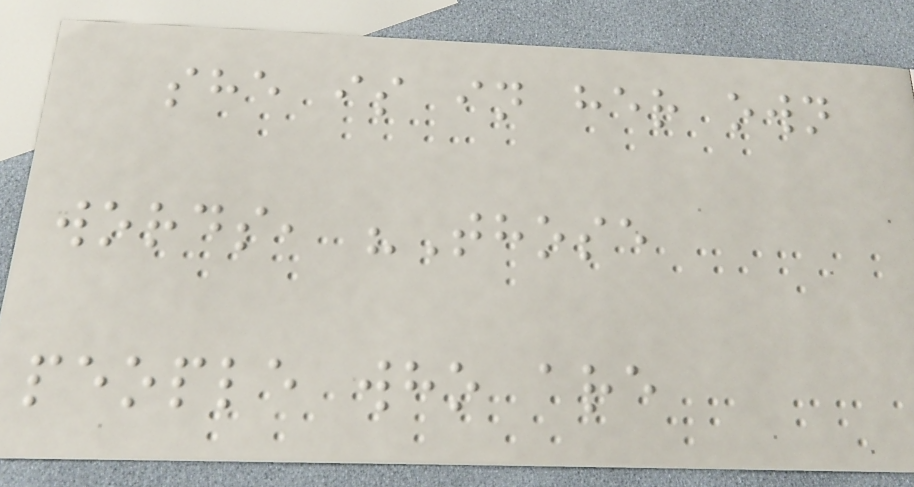she is in her own
words, "Those
people who are
